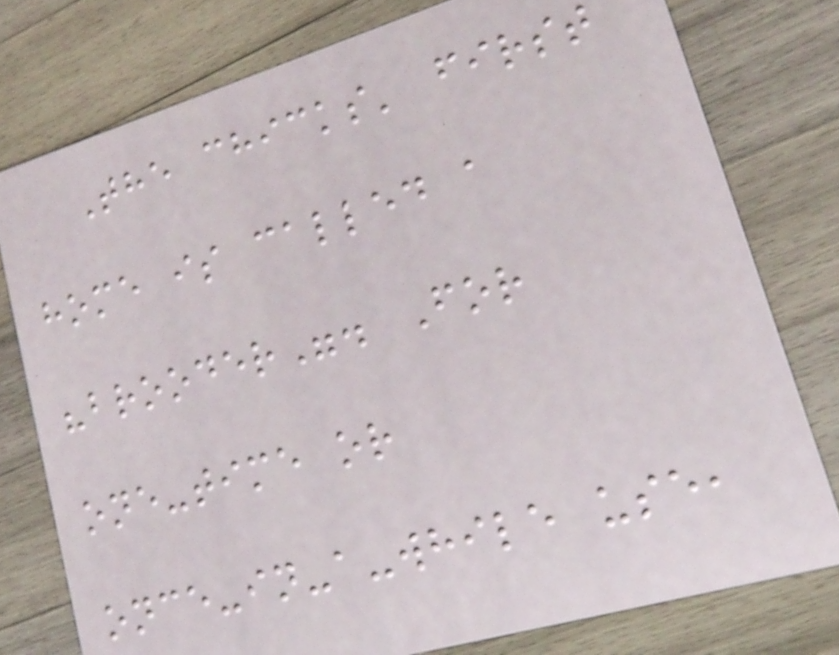The chicks' first
home is called a
"brooder". For
one-time or
once-in-a-while use,
